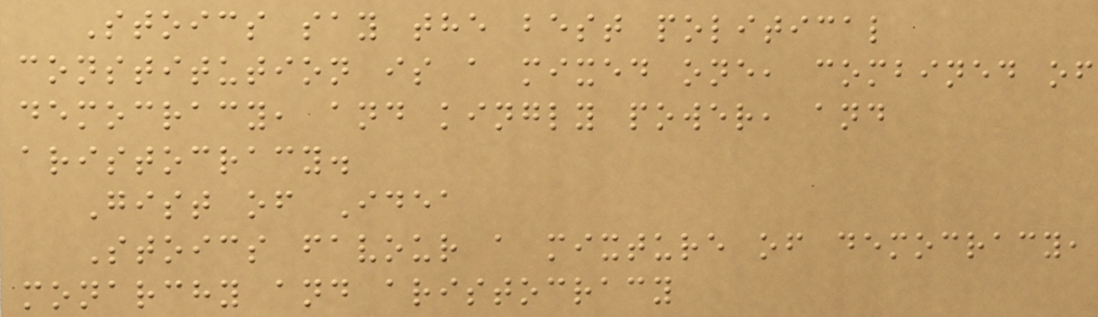Stoics say the best political
constitution is a mixed one, combined of
democracy, and kingly power, and
aristocracy.
Gist of Idea
Stoics favour a mixture of democracy,
monarchy and aristocracy
